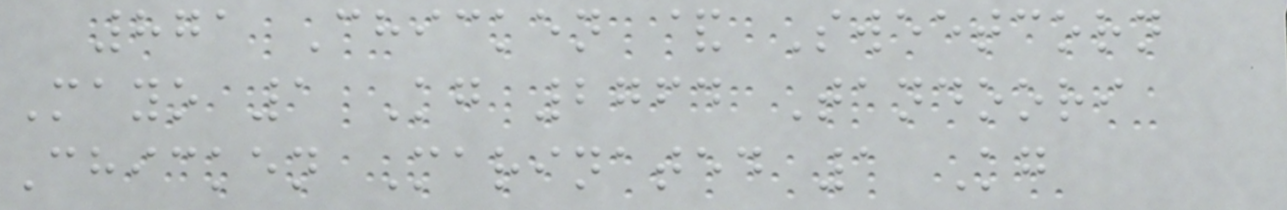871 Chicken & Sweetcorn
Mayo 1 Kg 2764 Tandoori
Chicken Marinated 1 Kg
